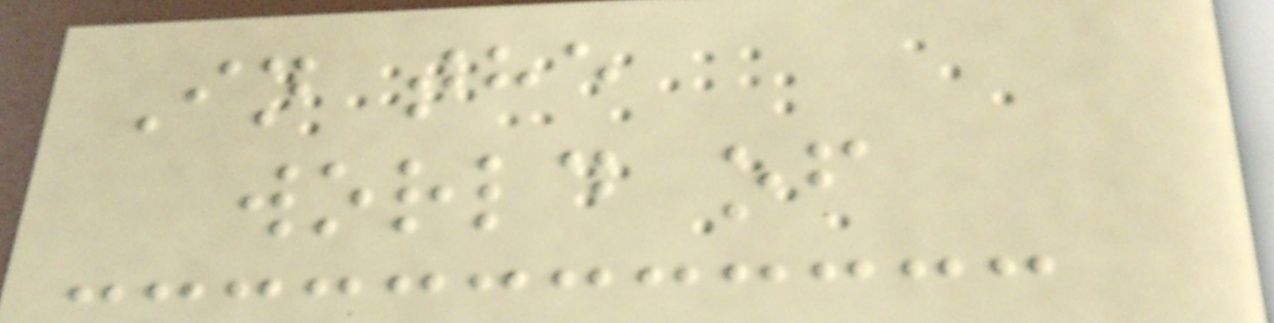In the
world of
